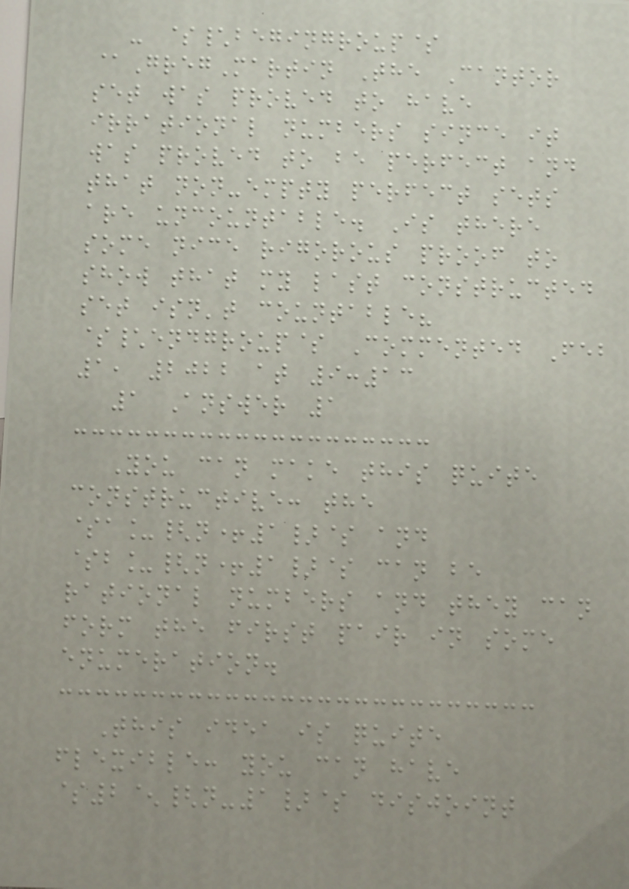- $\begingroup$
@GregMartin The Cantor
set was proved to have
irrational numbers since it
was proved to be perfect and
that non-empty perfect sets
are uncountable. Is there
some nice rigorous proof to
show that my last constructed
set isn't countable?
$\endgroup$ Commented Feb
1, 2022 at 9:13
1 Answer 1
You can make this quite
constructive: the
$a_{n+1}$ and
$b_{n+1}$ can be
rational numbers and they can
form the first pair in some
enumeration.
This idea is quite
flexible: you can have
$2^{n-1}$ disjoint
